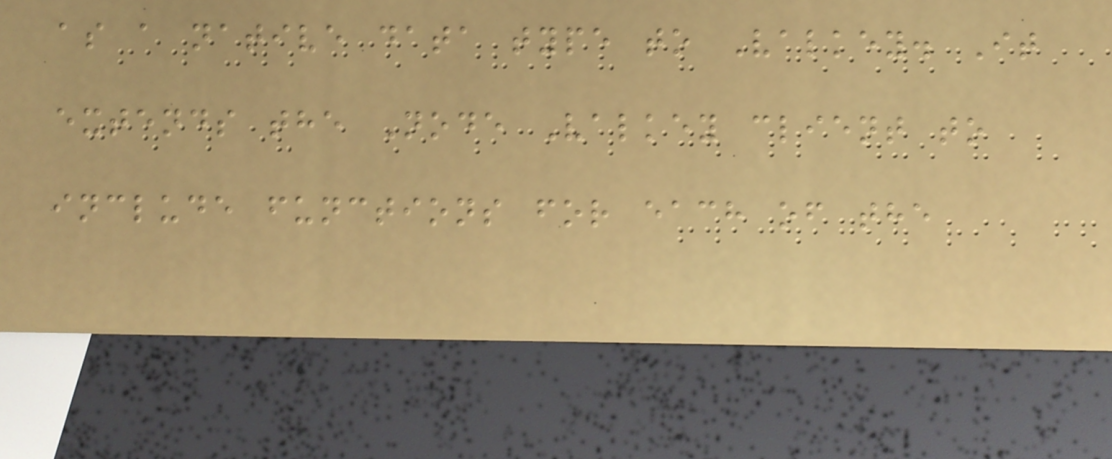as a native data type to Valkey. It
extends the Node Valkey client to
include functions for each of the
